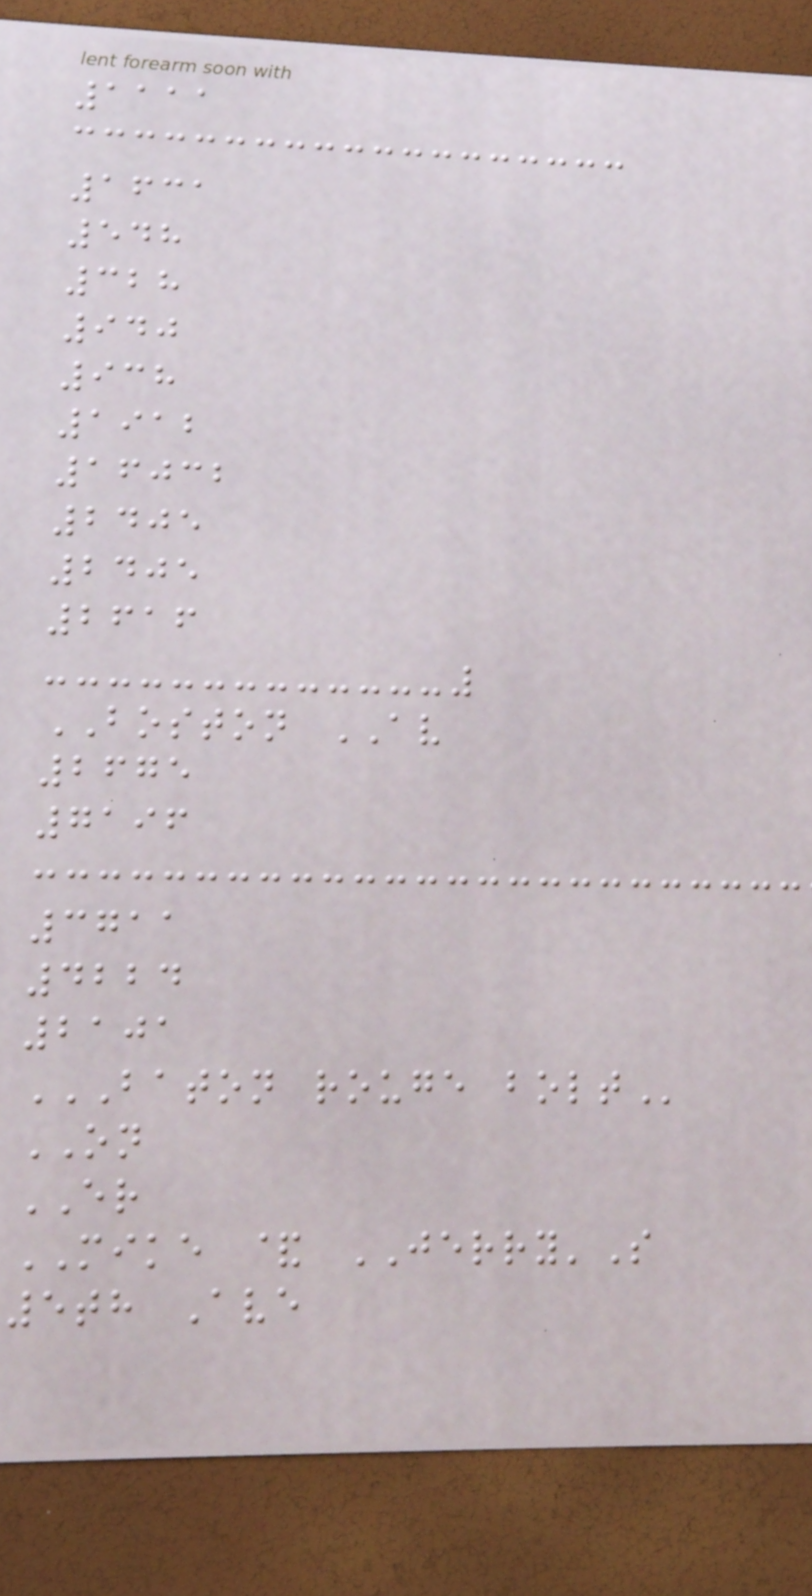1111
1631
548
328
940
938
1912
16032
2405
2405
2616
BOSTON AV
2675
7196
3711
4224
2101
BATON ROUGE BOLT
ON
ER
MIKE & JERRY'S
5th Ave
